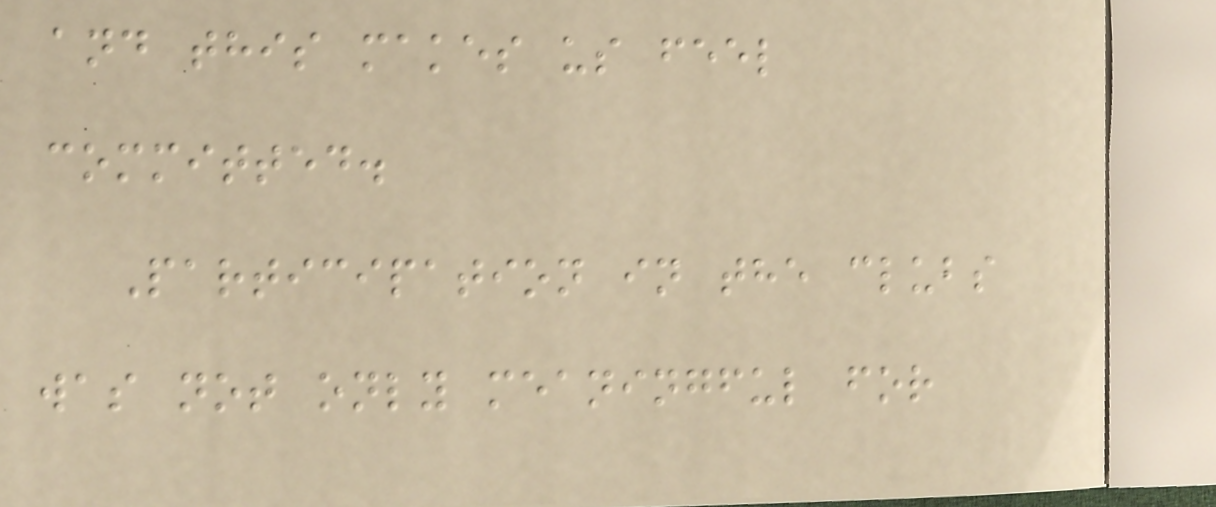and this makes us feel
committed.
Participation in the clubs
was not only meaningful for
